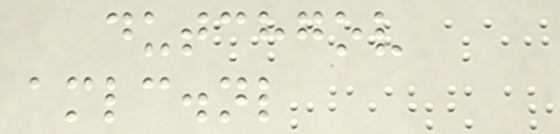dutchgov
amlc.nl
